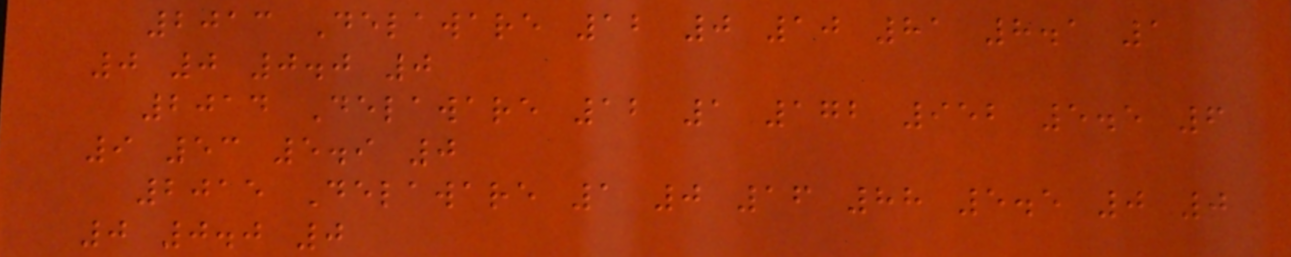2013 Delaware 12 0 10 81 8.1 1
0 0 0.0 0
2014 Delaware 12 1 172 952 5.5 6
9 53 5.9 0
2015 Delaware 1 0 16 88 5.5 0 0
0 0.0 0
